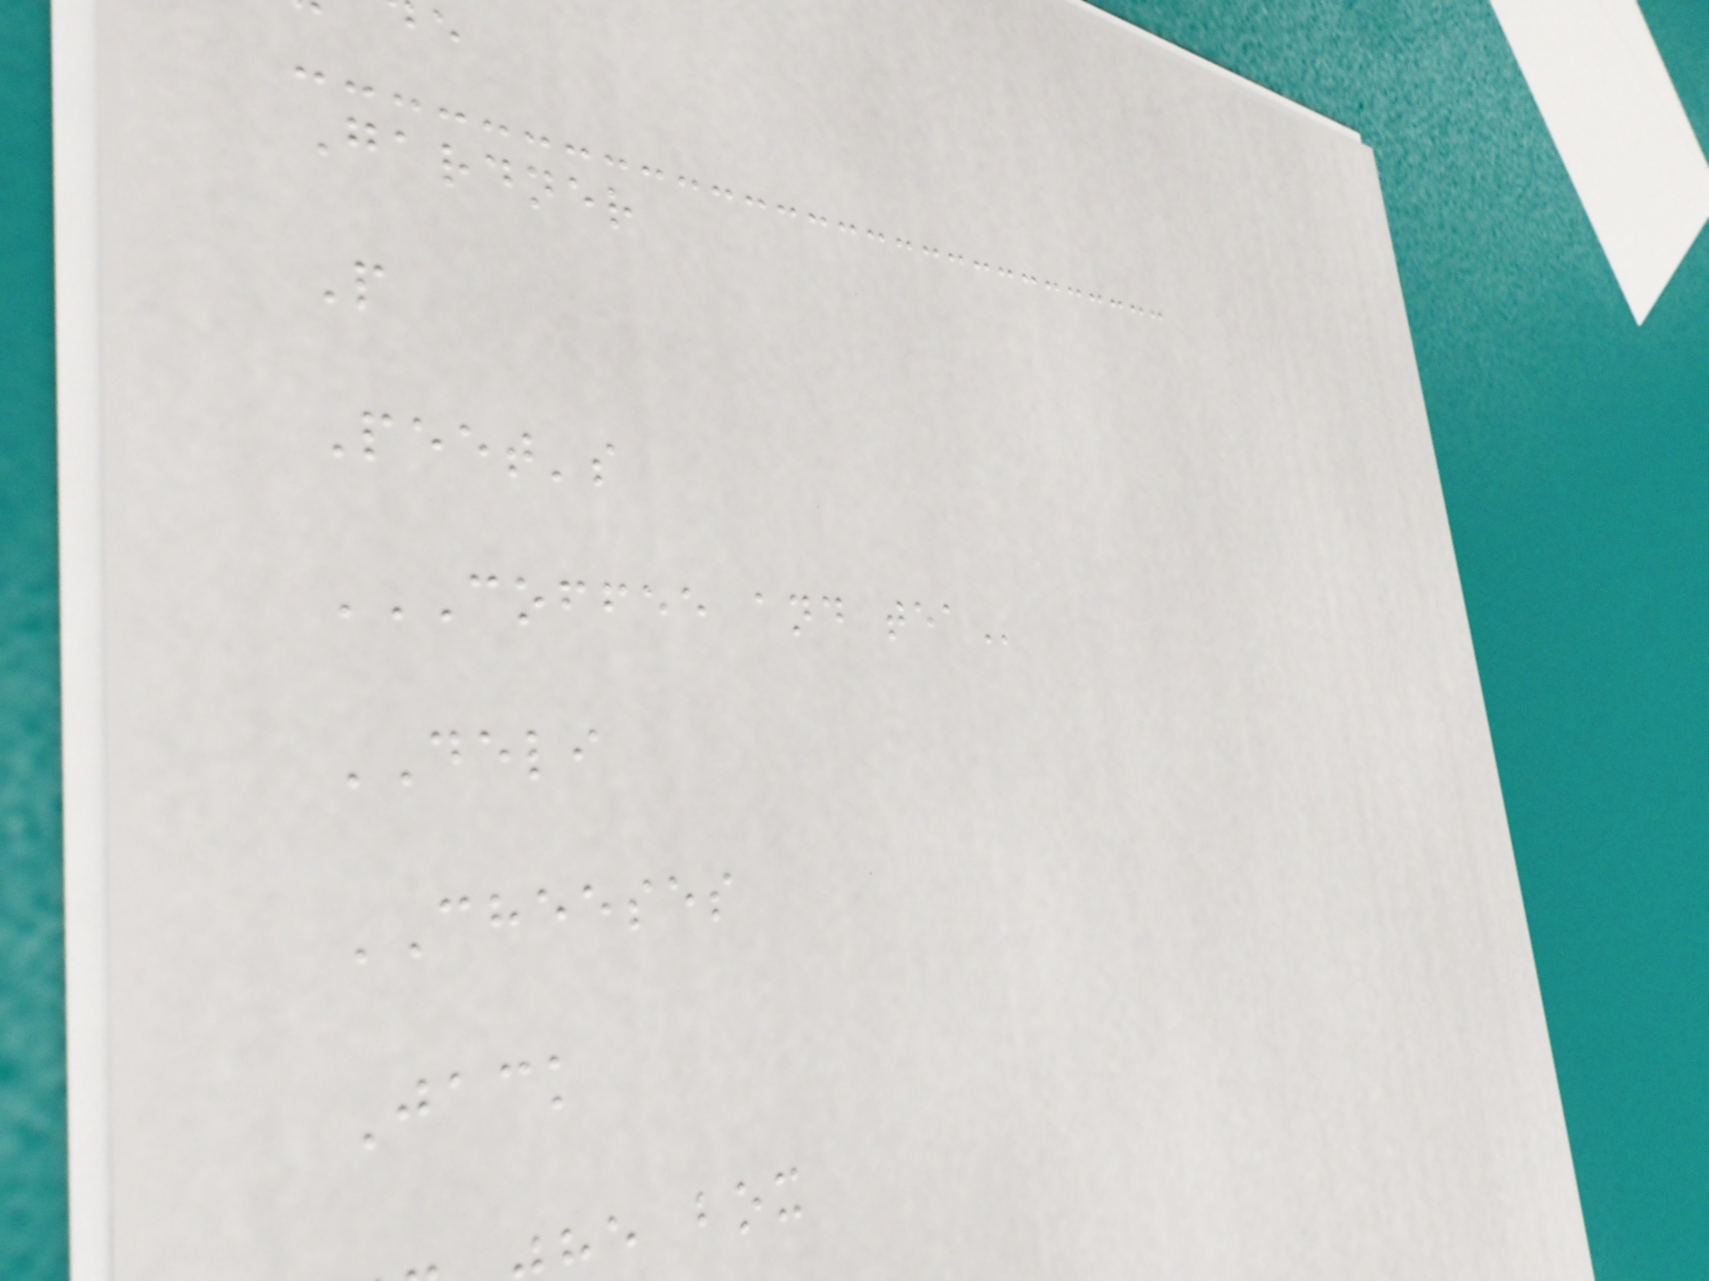Gardner
P
Peet's
COFFEE AND TEA
DELI
CHEESES
Jack
e box
